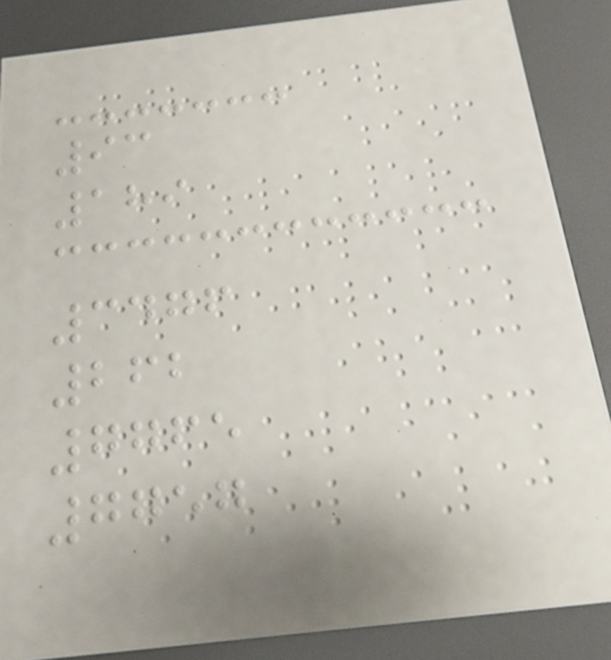93
189
3476
262
7765
7757
